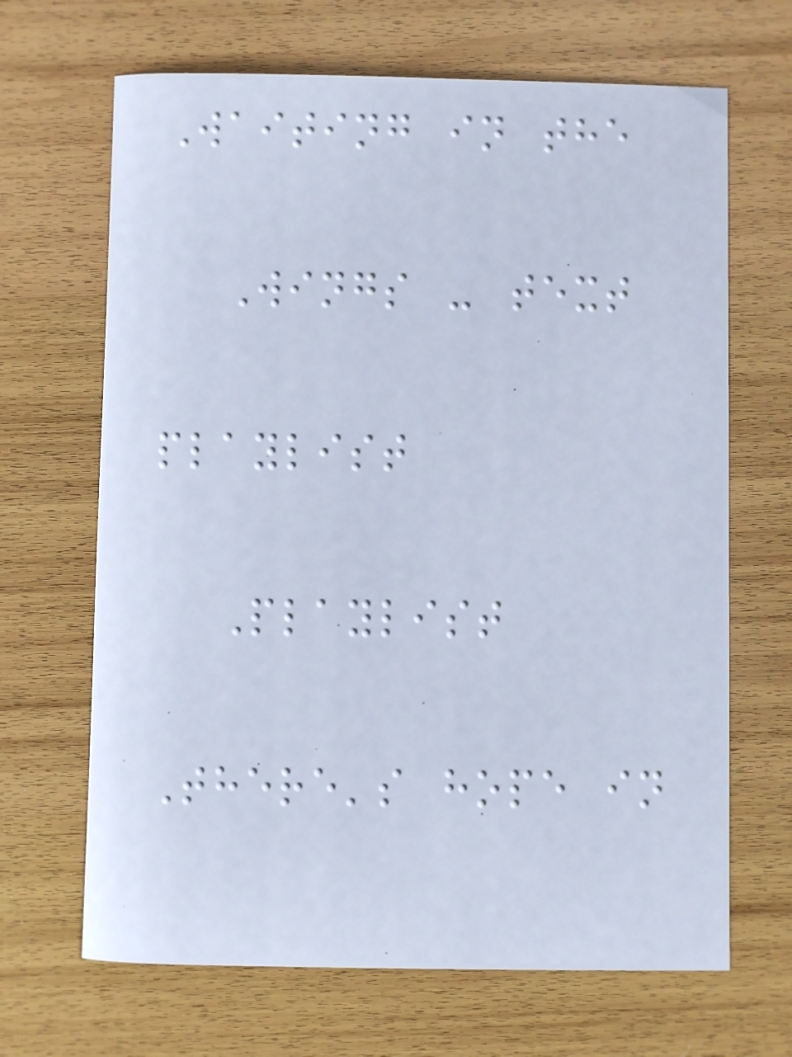Waiting in the
Wings - text
playlist
Playlist
There's hope in
